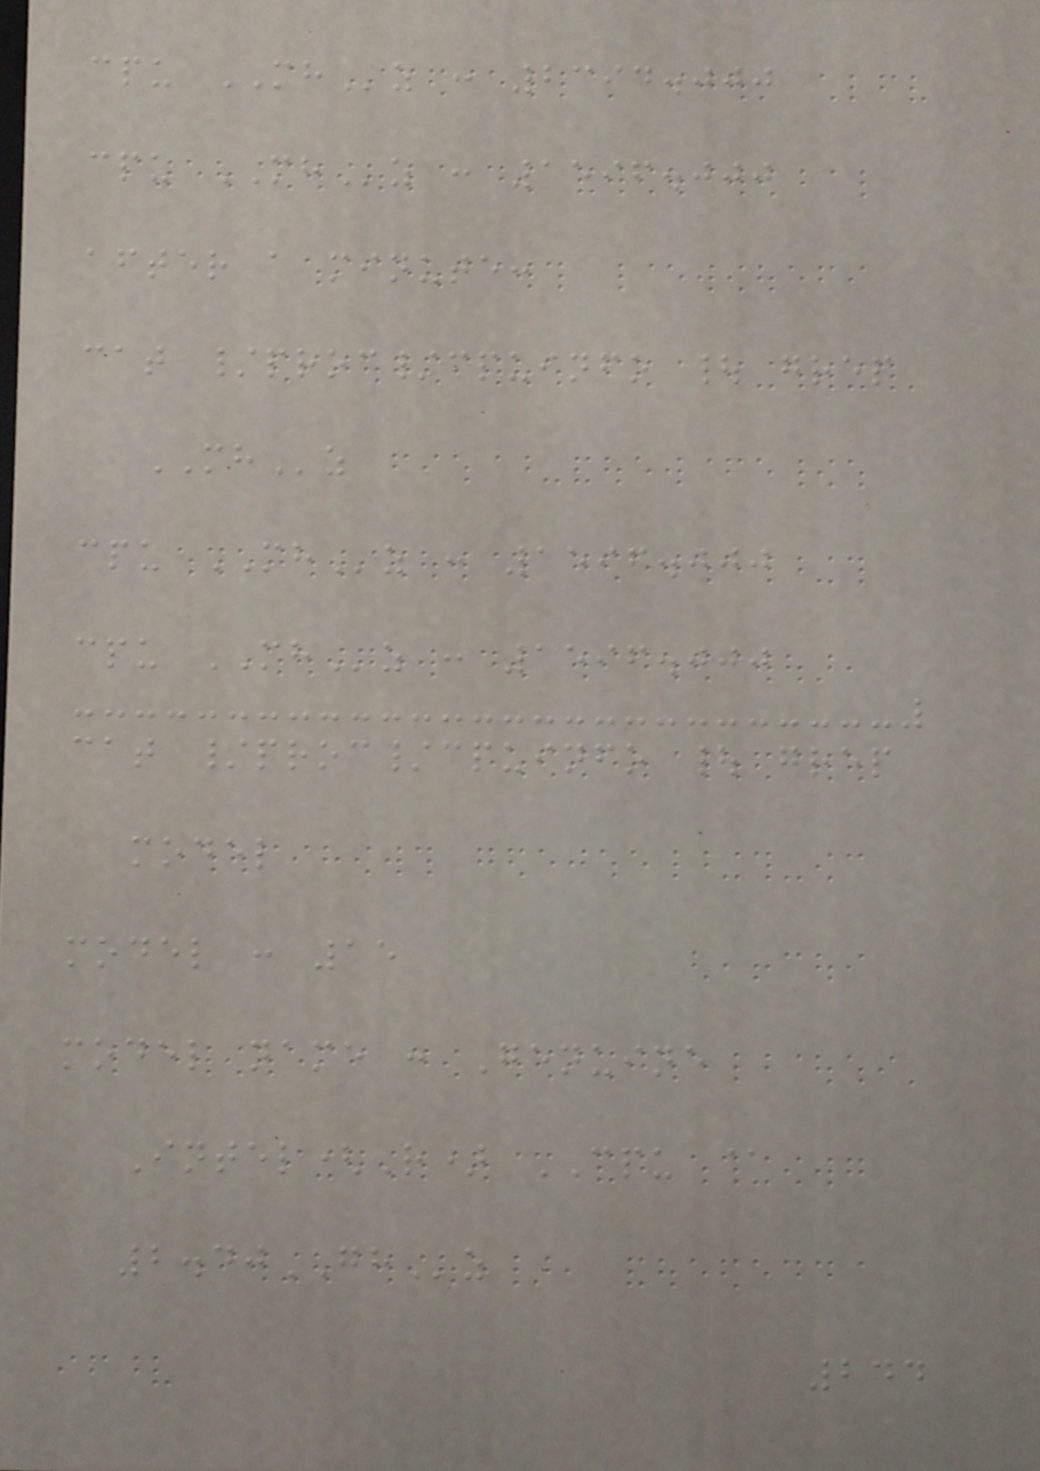cpu MHz : 2394.000
cpu MHz : 1596.000
after a minute:
cat /proc/cpuinfo | grep
MHz
cpu MHz : 1596.000
cpu MHz : 1596.000
cat /proc/cpuinfo | grep
model
model : 15
model name : Genuine
Intel(R) CPU @
2.40GHz
244
